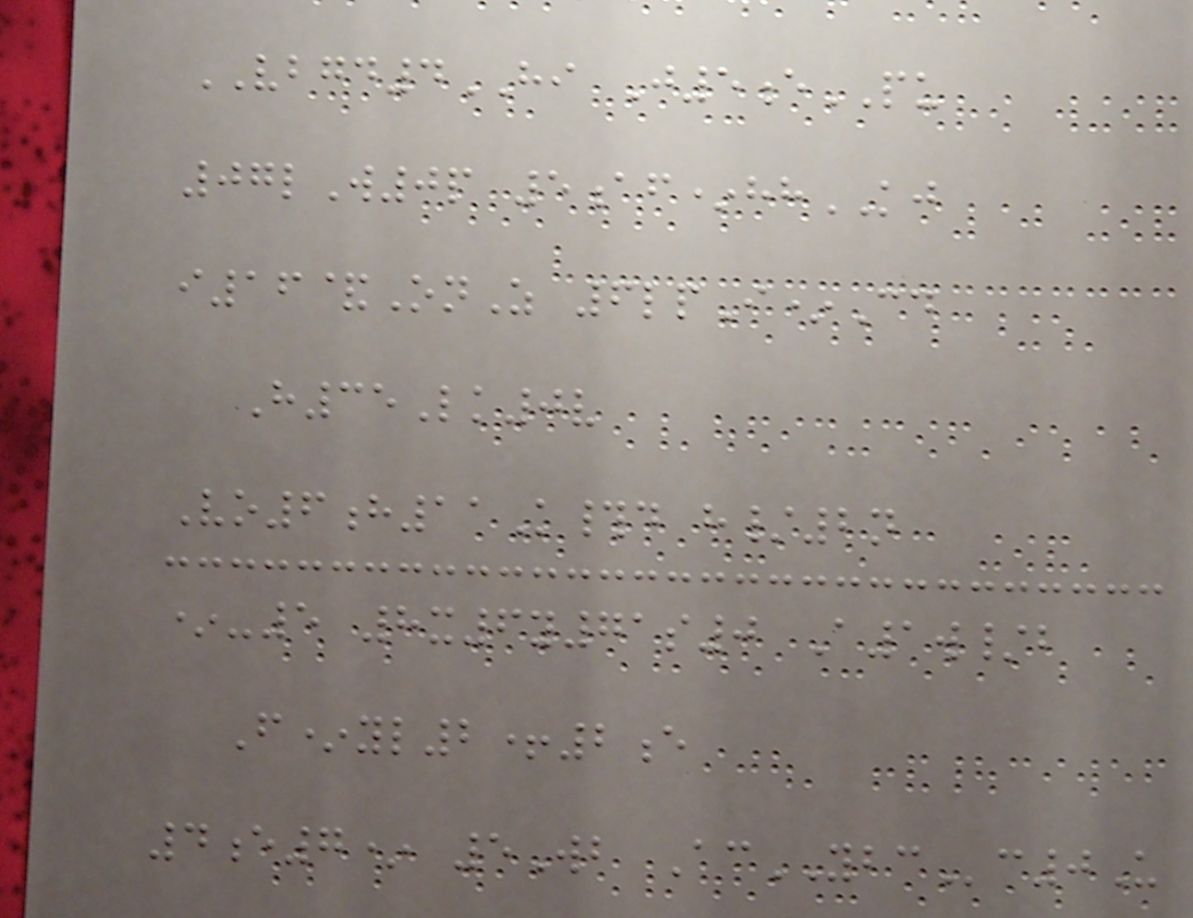VBGD4HI J5ePU
07lW0p 5af*hhKJ
i16&OnZ 6lpI*Cd
H35Lk0v
Vo6h11K#d h/2n
*-5 8x6y71s0 A1w/b
F*yl2+2e
4e7* 5Wb AcYBCc0U
